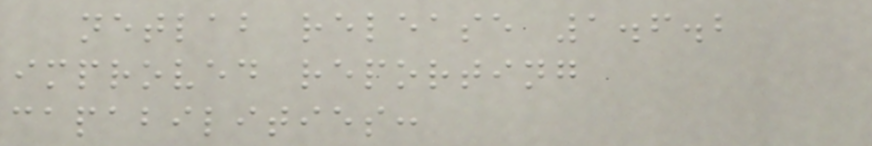netlab release 1.6.2
improved reporting
capabilities:
